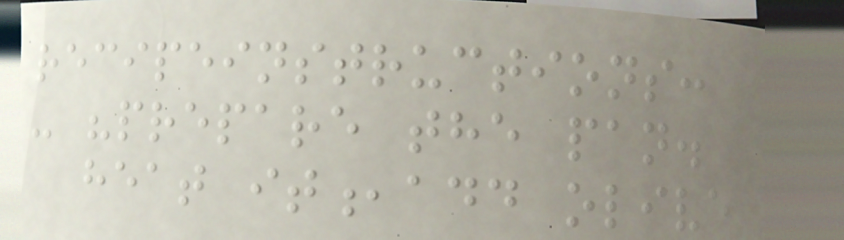recipeinstructions:
- "prepare the pan.
heat it,add olive
